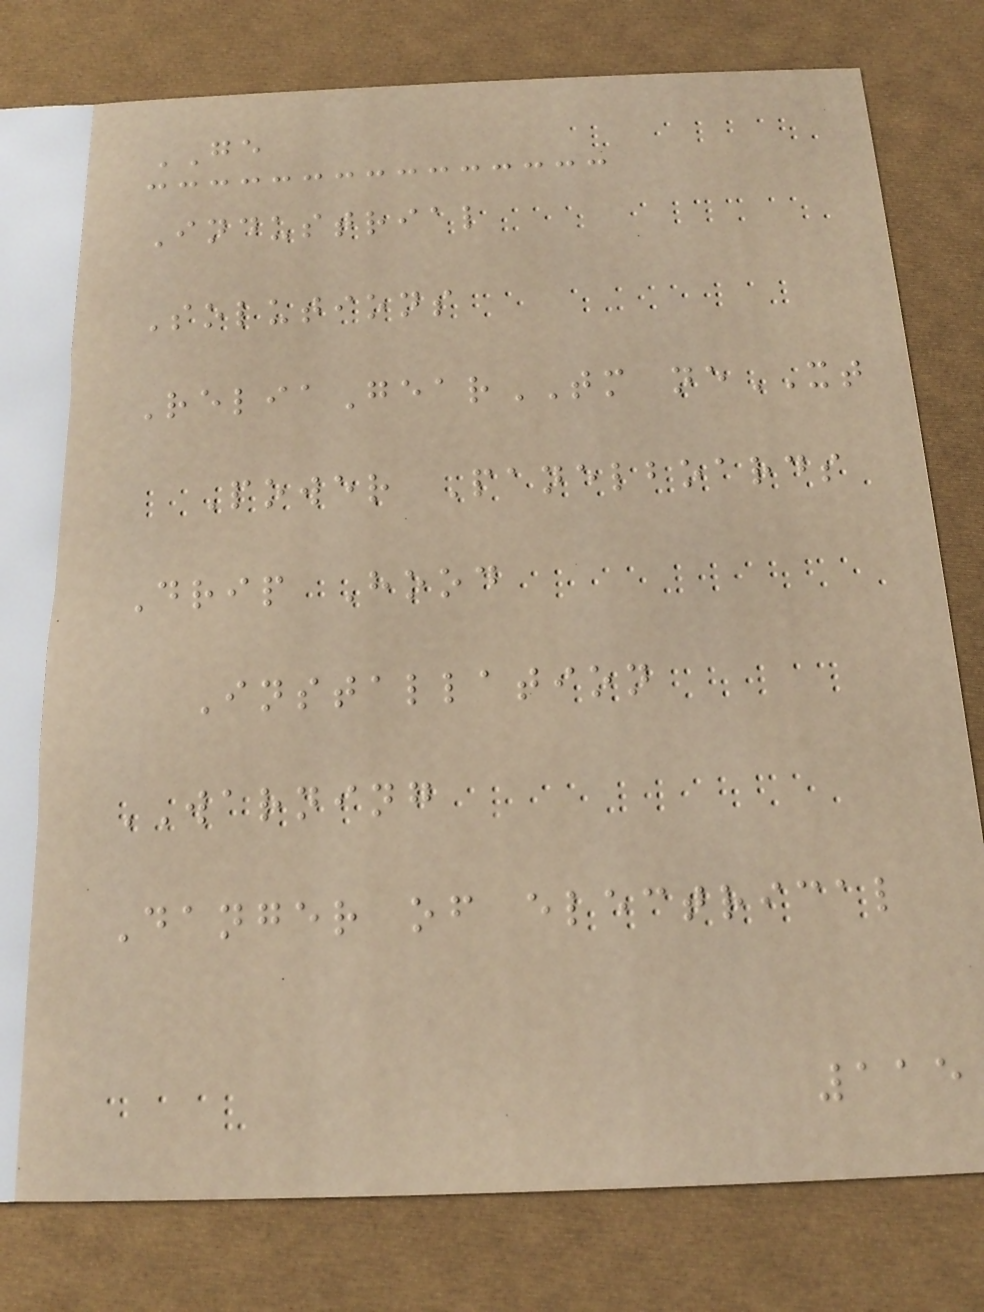GE
Industrial
Solutions
ReliaGearTM neXT
Power Panelboards
Drip Hood
Installation
WARNING
Danger of electrical
115
